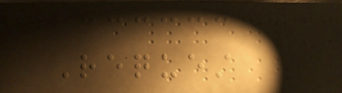Request
